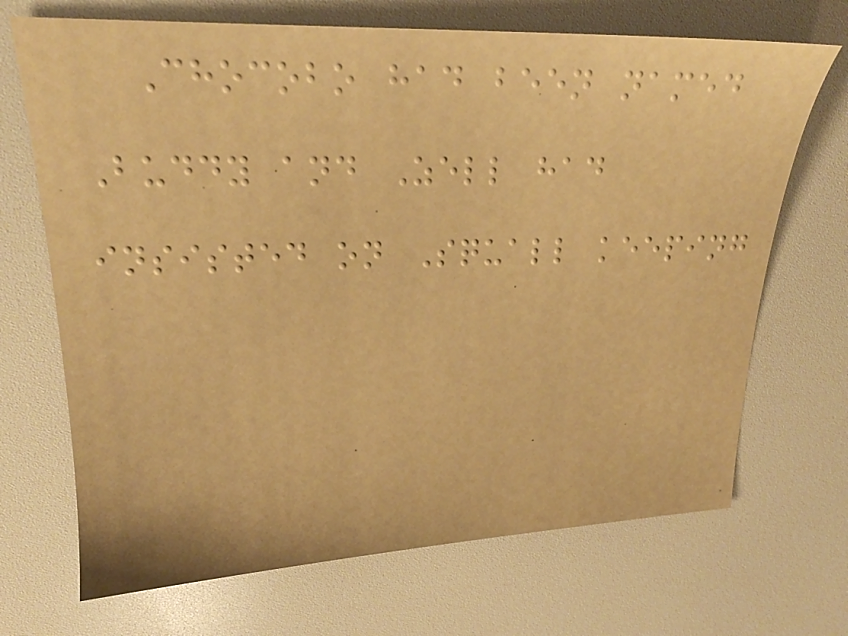Chocobo had been named
Buddy and Zell had
insisted on Squall keeping
